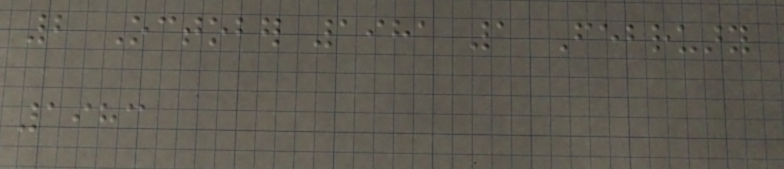2 October 1981 1 February
1983
